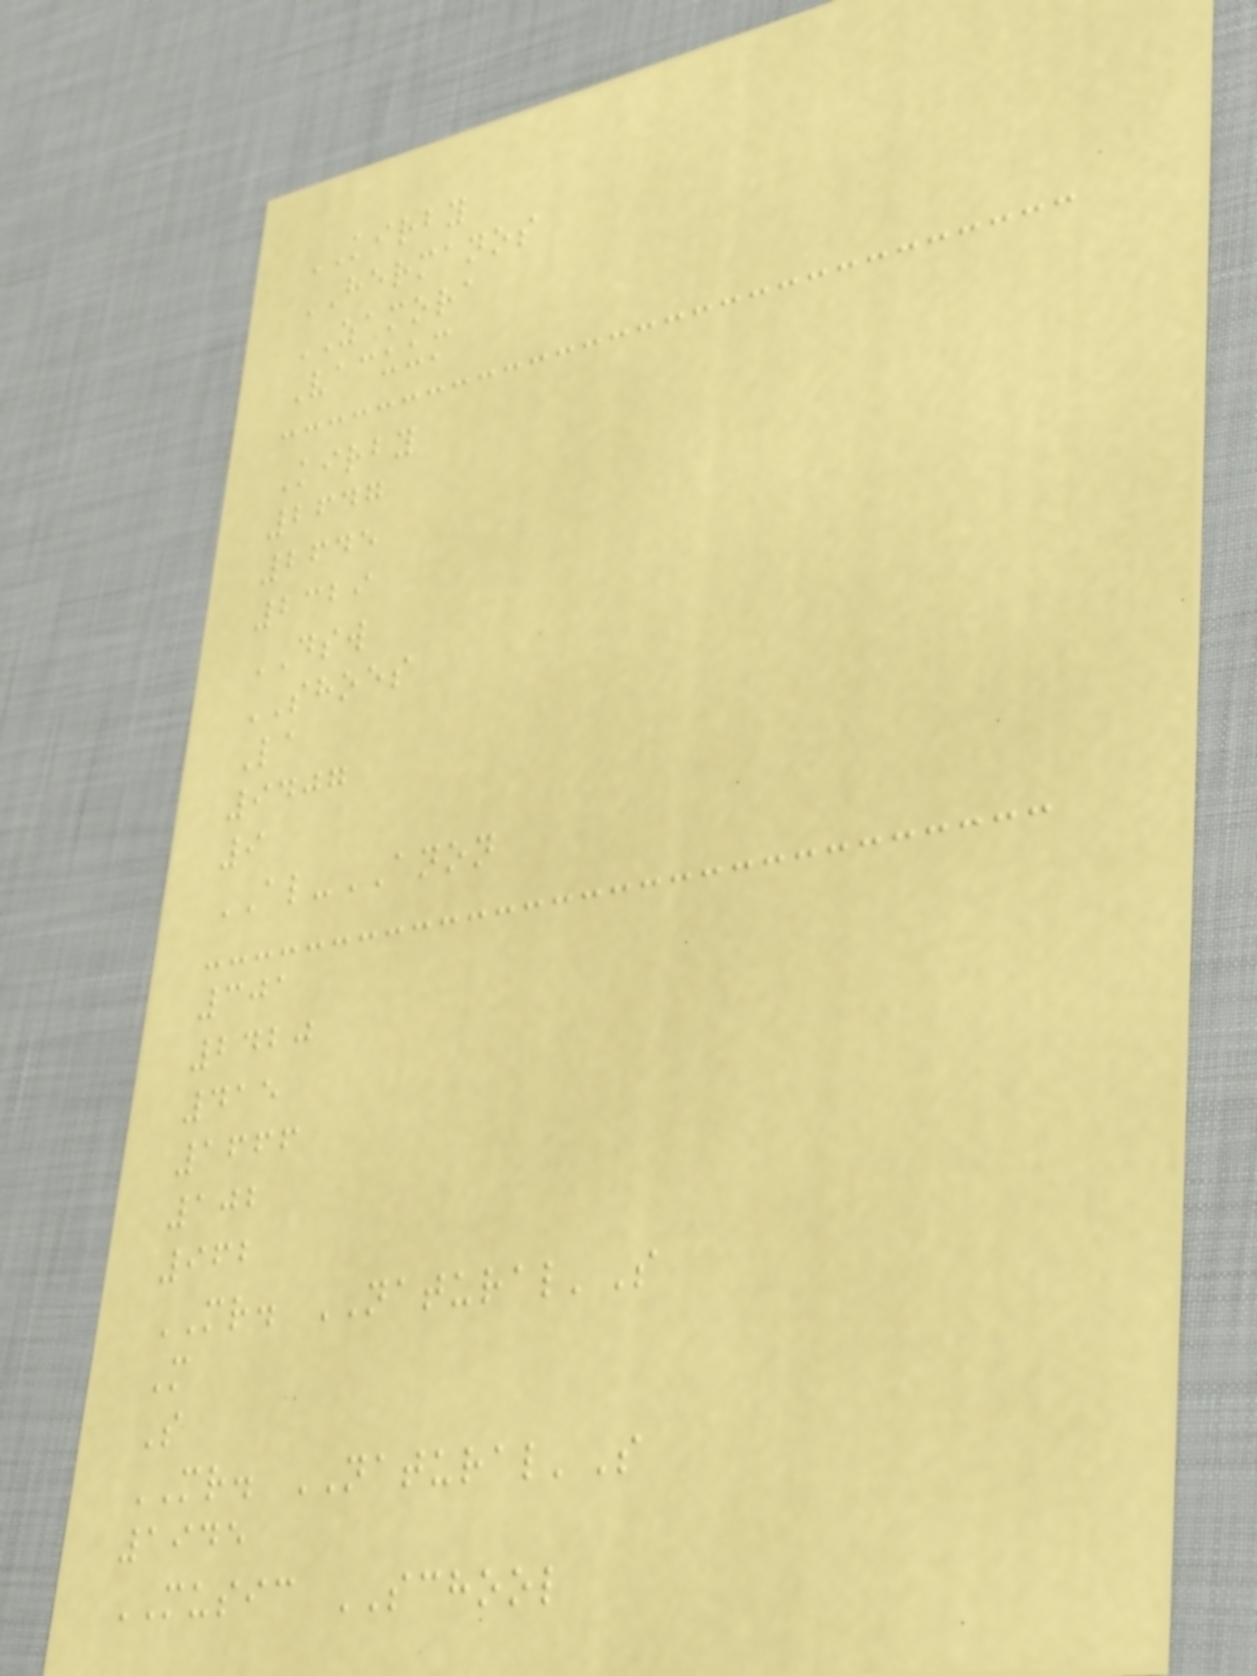KIRBY
HERMANOS
ZAMORA
Vacuum
Kirby
2647
2645
2329
DSW
SHOES
La
9407
9
AL-ANON
301
2420
415
1666
102
962
MR. NATURAL'S
M
S
MR. NATURAL'S
1945
MUSIC SCHOOL
